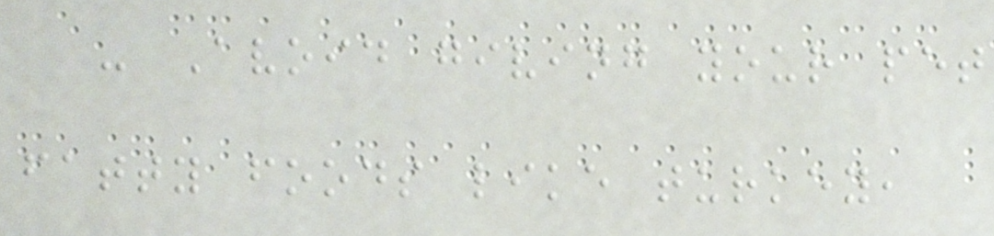- Avoid giving your pet
fatty foods like turkey,
